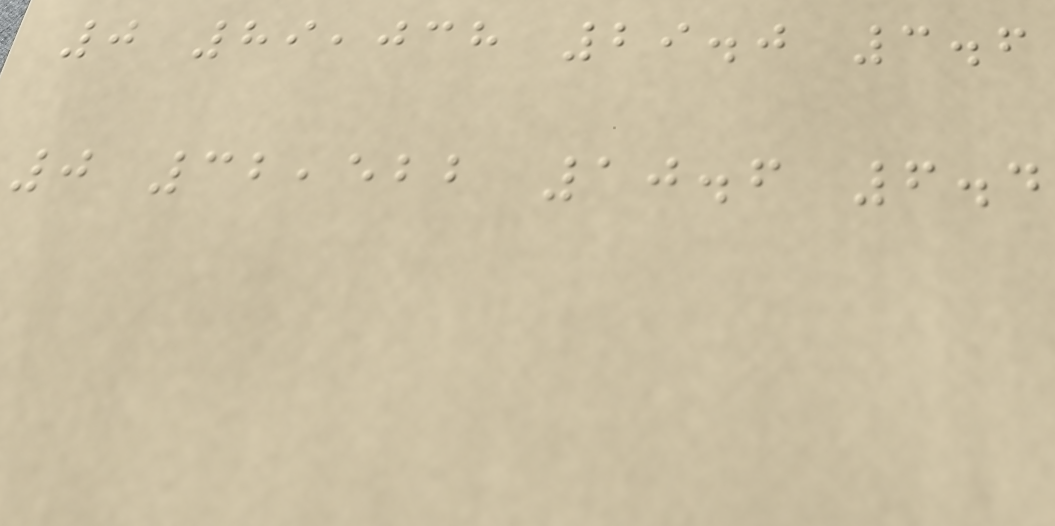0 89,038 29.0 3.6
0 32,522 10.6 6.4
